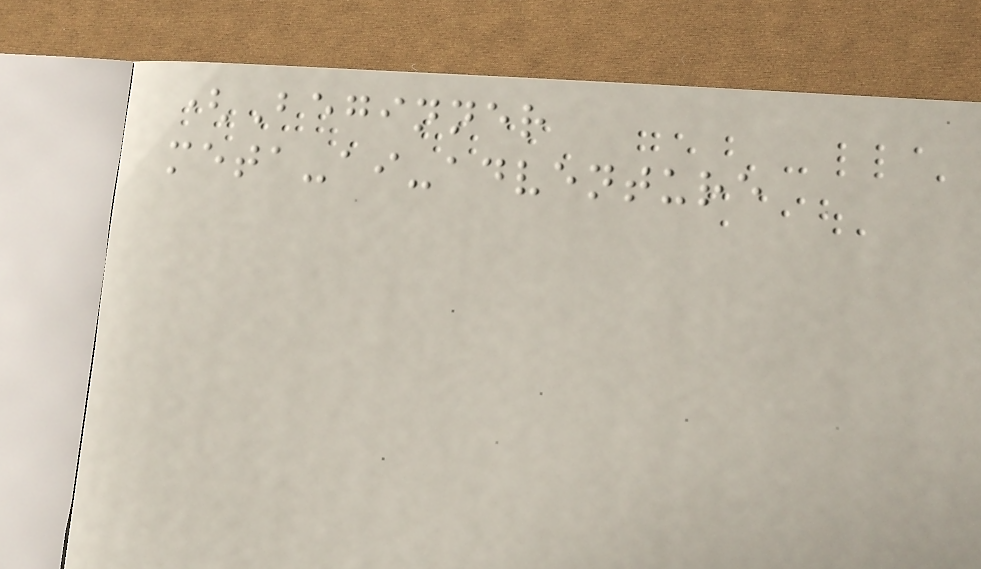(Beginner
meta-ai-adventure
